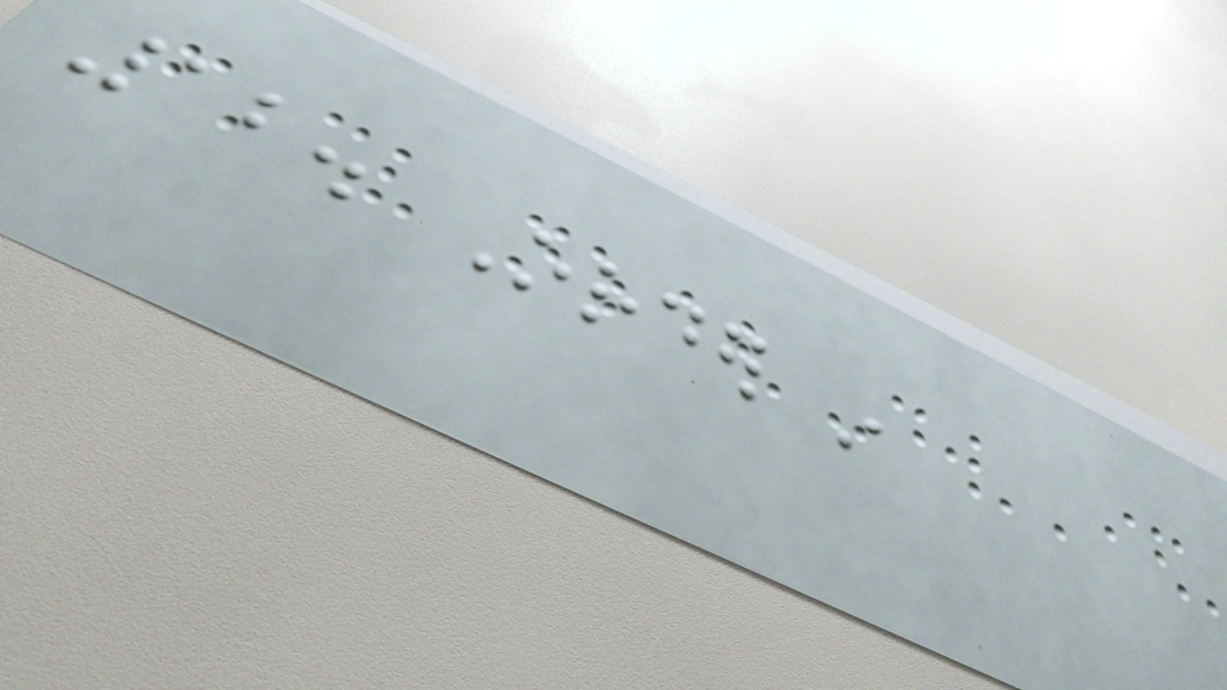12. Order in
